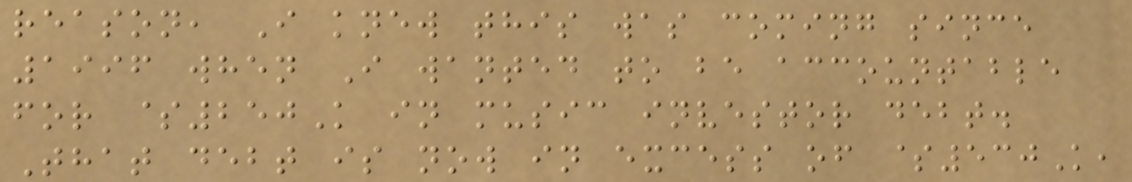reason, I knew this was coming since
1996 when I wanted to be accountable
for $250K in music investor debt.
That debt is now in excess of $530K,
